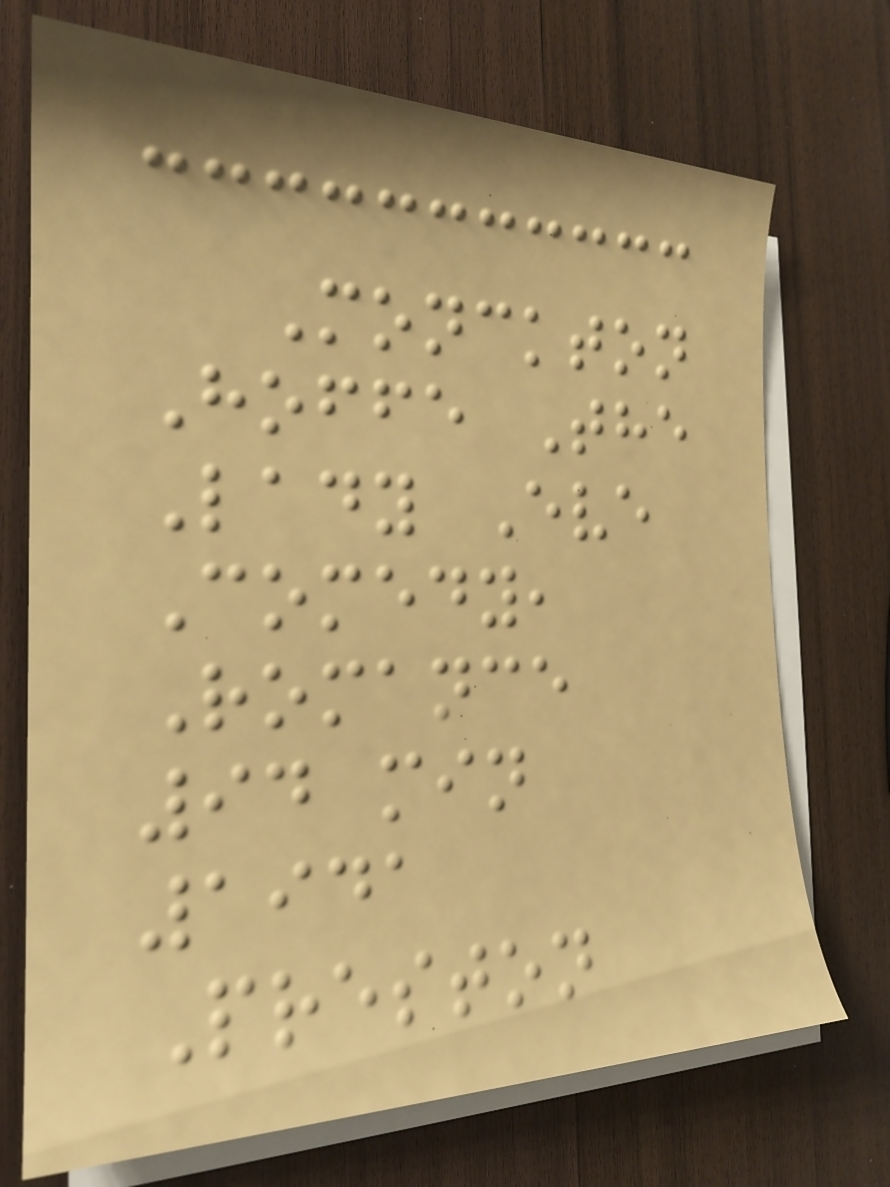Monckton
Hoffe The
Lady Eve
Comedy,
Romance
94 min
1941
Preston
